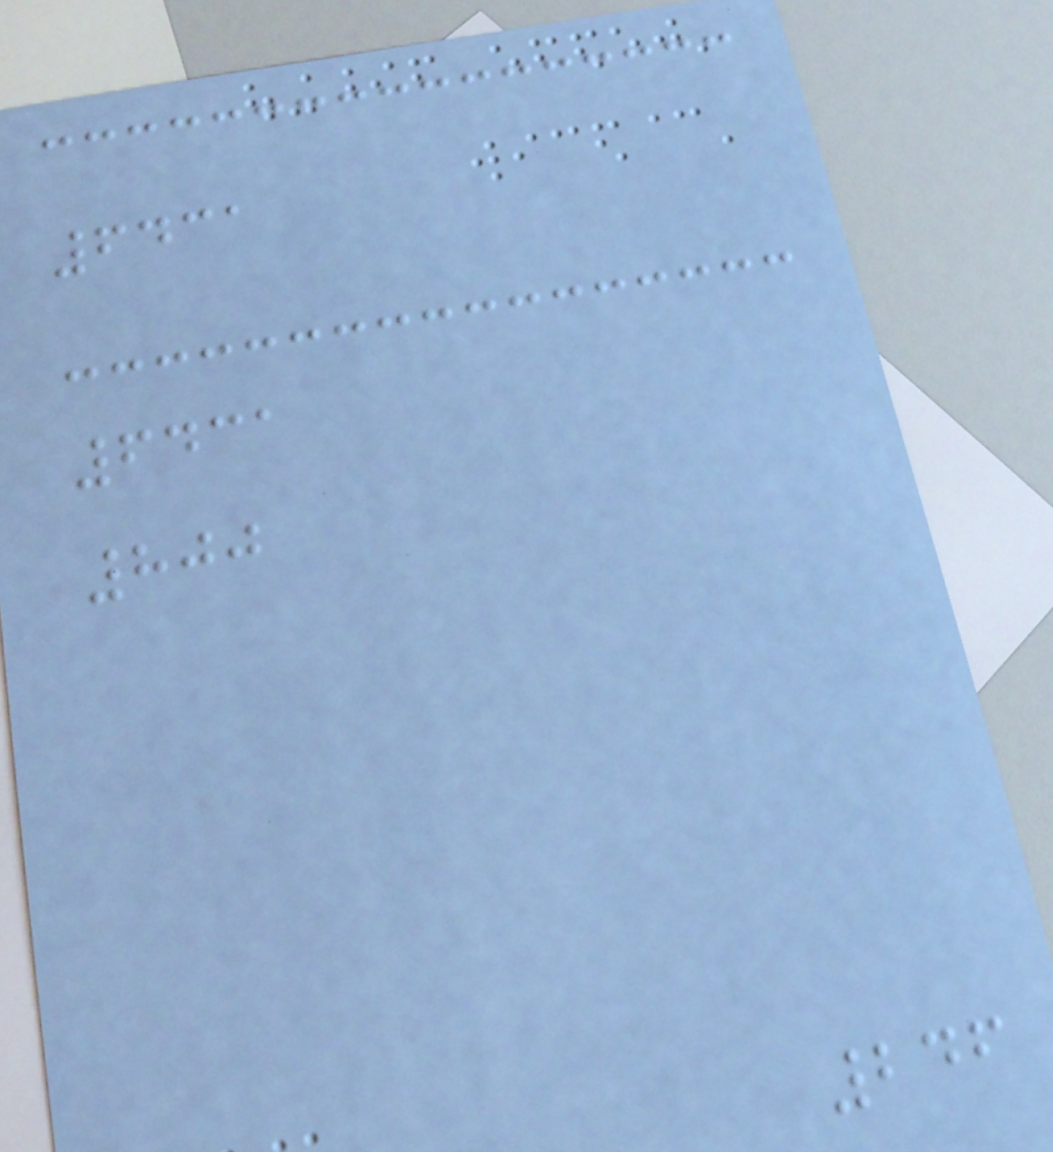6431
6431
800
246
